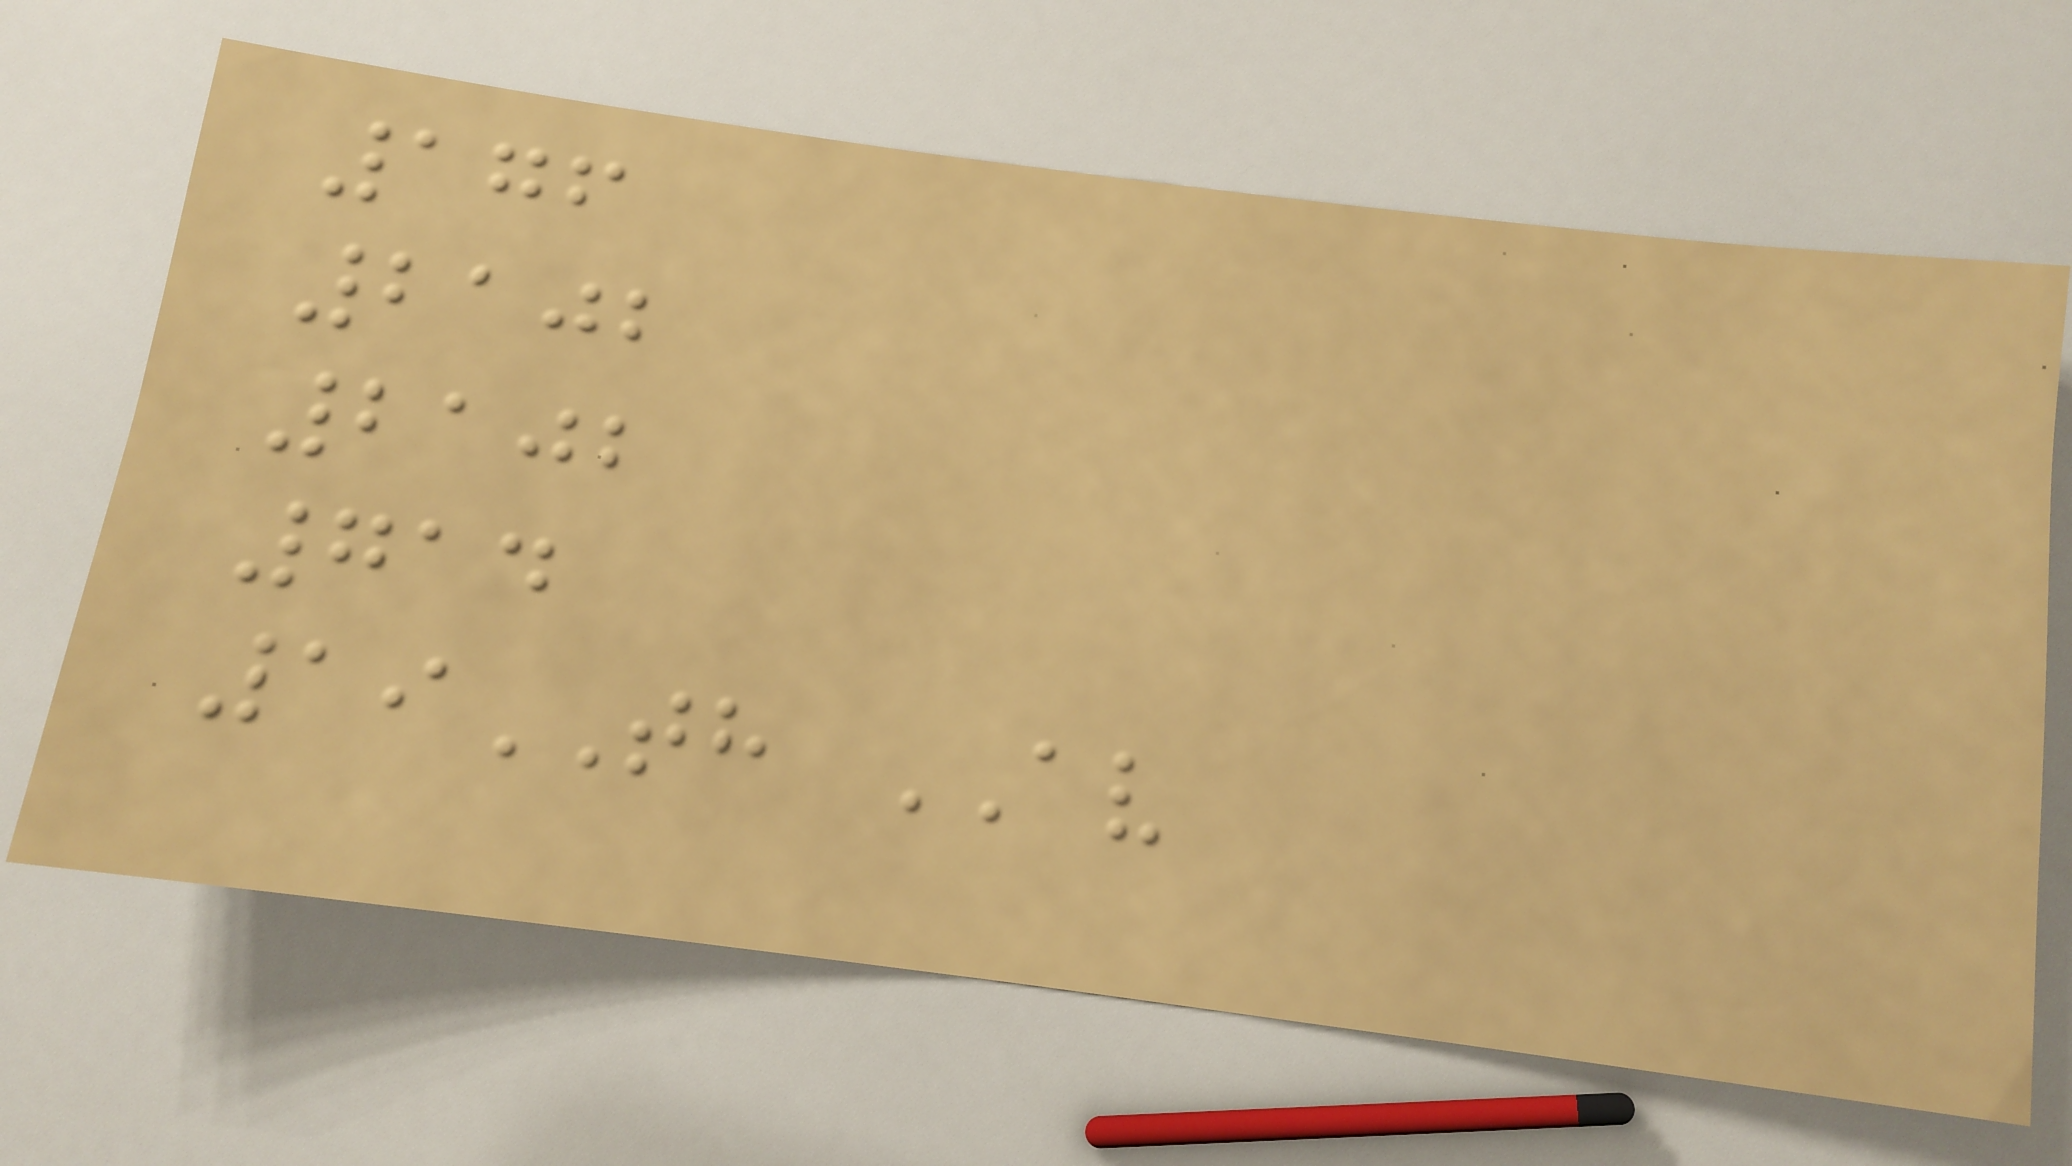176
2102
2102
714
19TH AV
